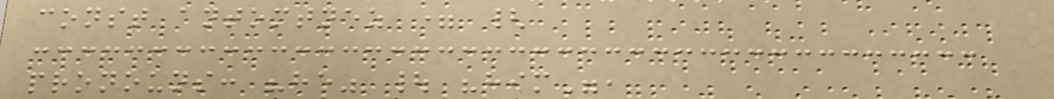const antomtnez = {
pronouns: "he" | "him",
